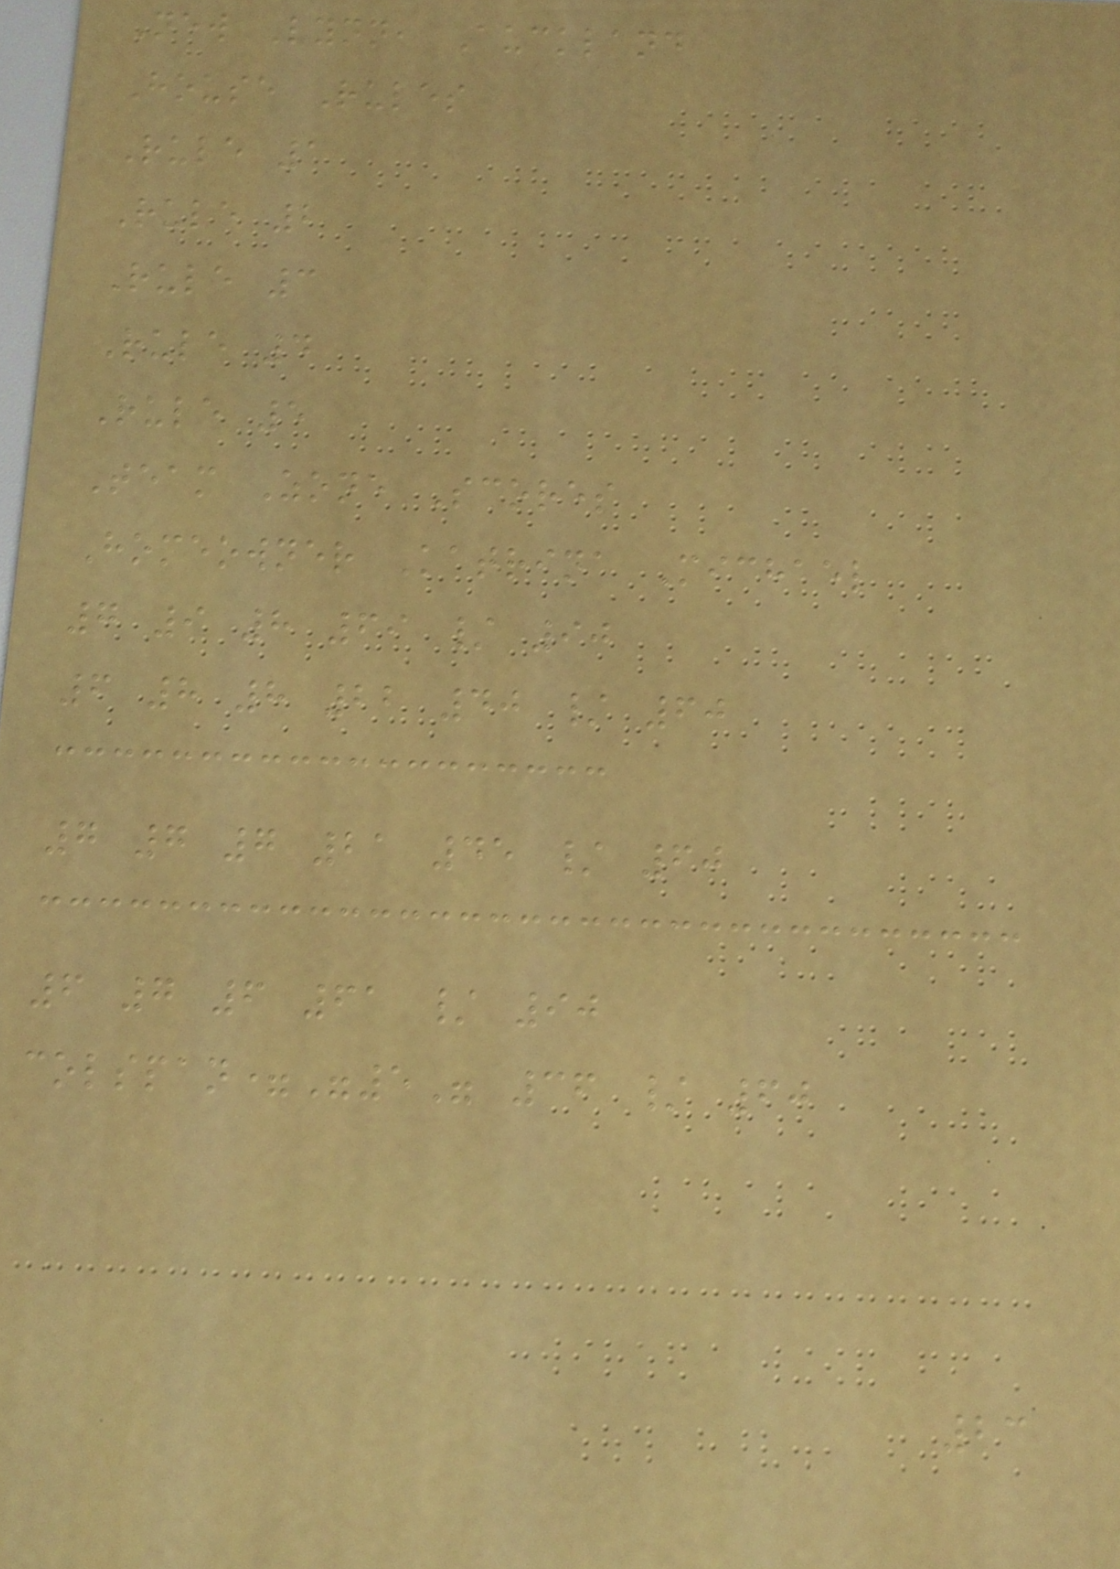New Lynn, Auckland
House Rules
Rule 1
Rule 2
Rule 3
Rule 4
Rule 5
Team Zone Scores
Homeowner Katrina Michael
7 9 8 69 / 90
6 8 8 22 40 / 60
7 7 7 21 45 / 60
6 7 6 61 / 90
colspan="5" 36 / 60
23
